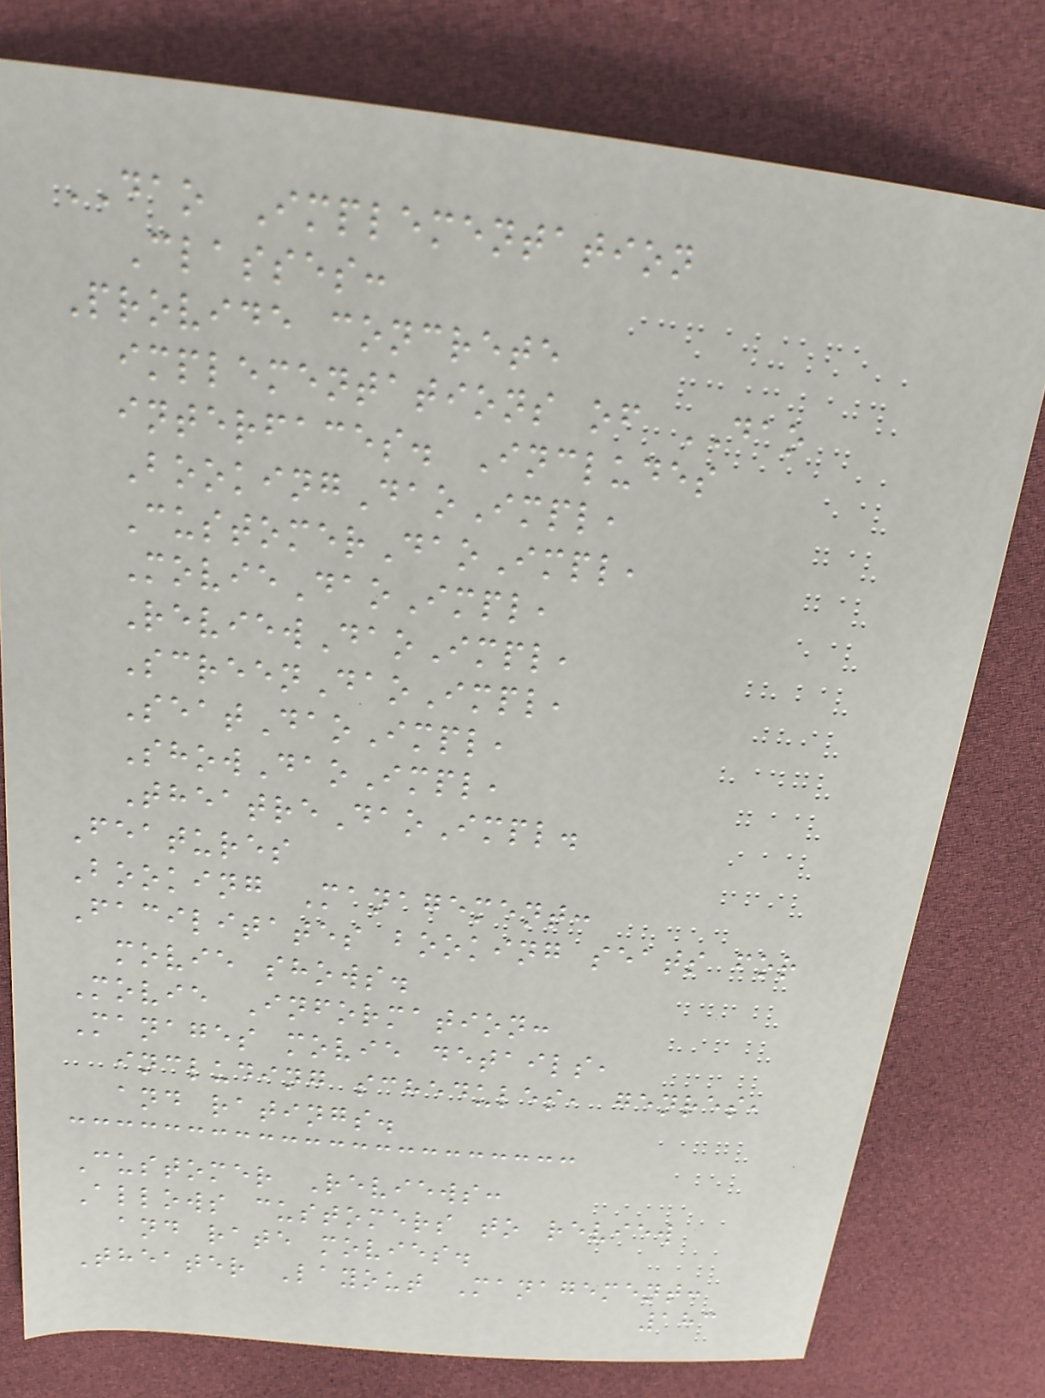DAO Implementation
Classes:
Provide concrete
implementations of DAO
interfaces. Includes
BookingDaoImpl,
CustomerDaoImpl,
MovieDaoImpl,
ReviewDaoImpl,
ScreenDaoImpl,
SeatDaoImpl,
ShowDaoImpl,
TheatreDaoImpl.
Features
Booking Management:
Facilitates booking seats for
movie shows.
Movie Information:
Manages movie details,
including schedules, genres,
and ratings.
Customer Reviews:
Allows customers to review
and rate movies.
Theater Layout Management:
183
